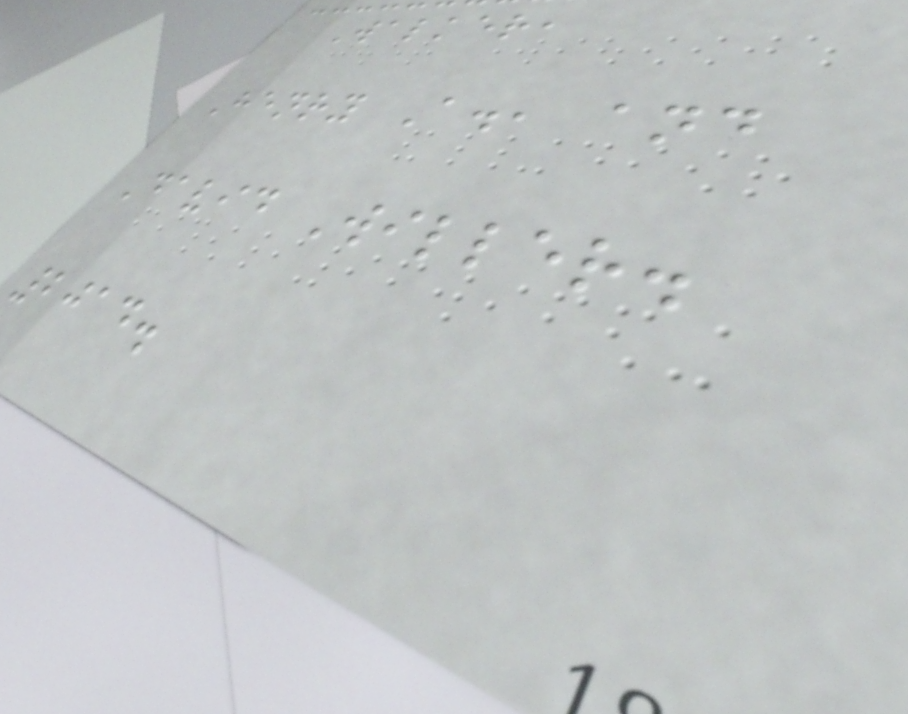Walker,
Henry A., and
David Willer.
2014.
